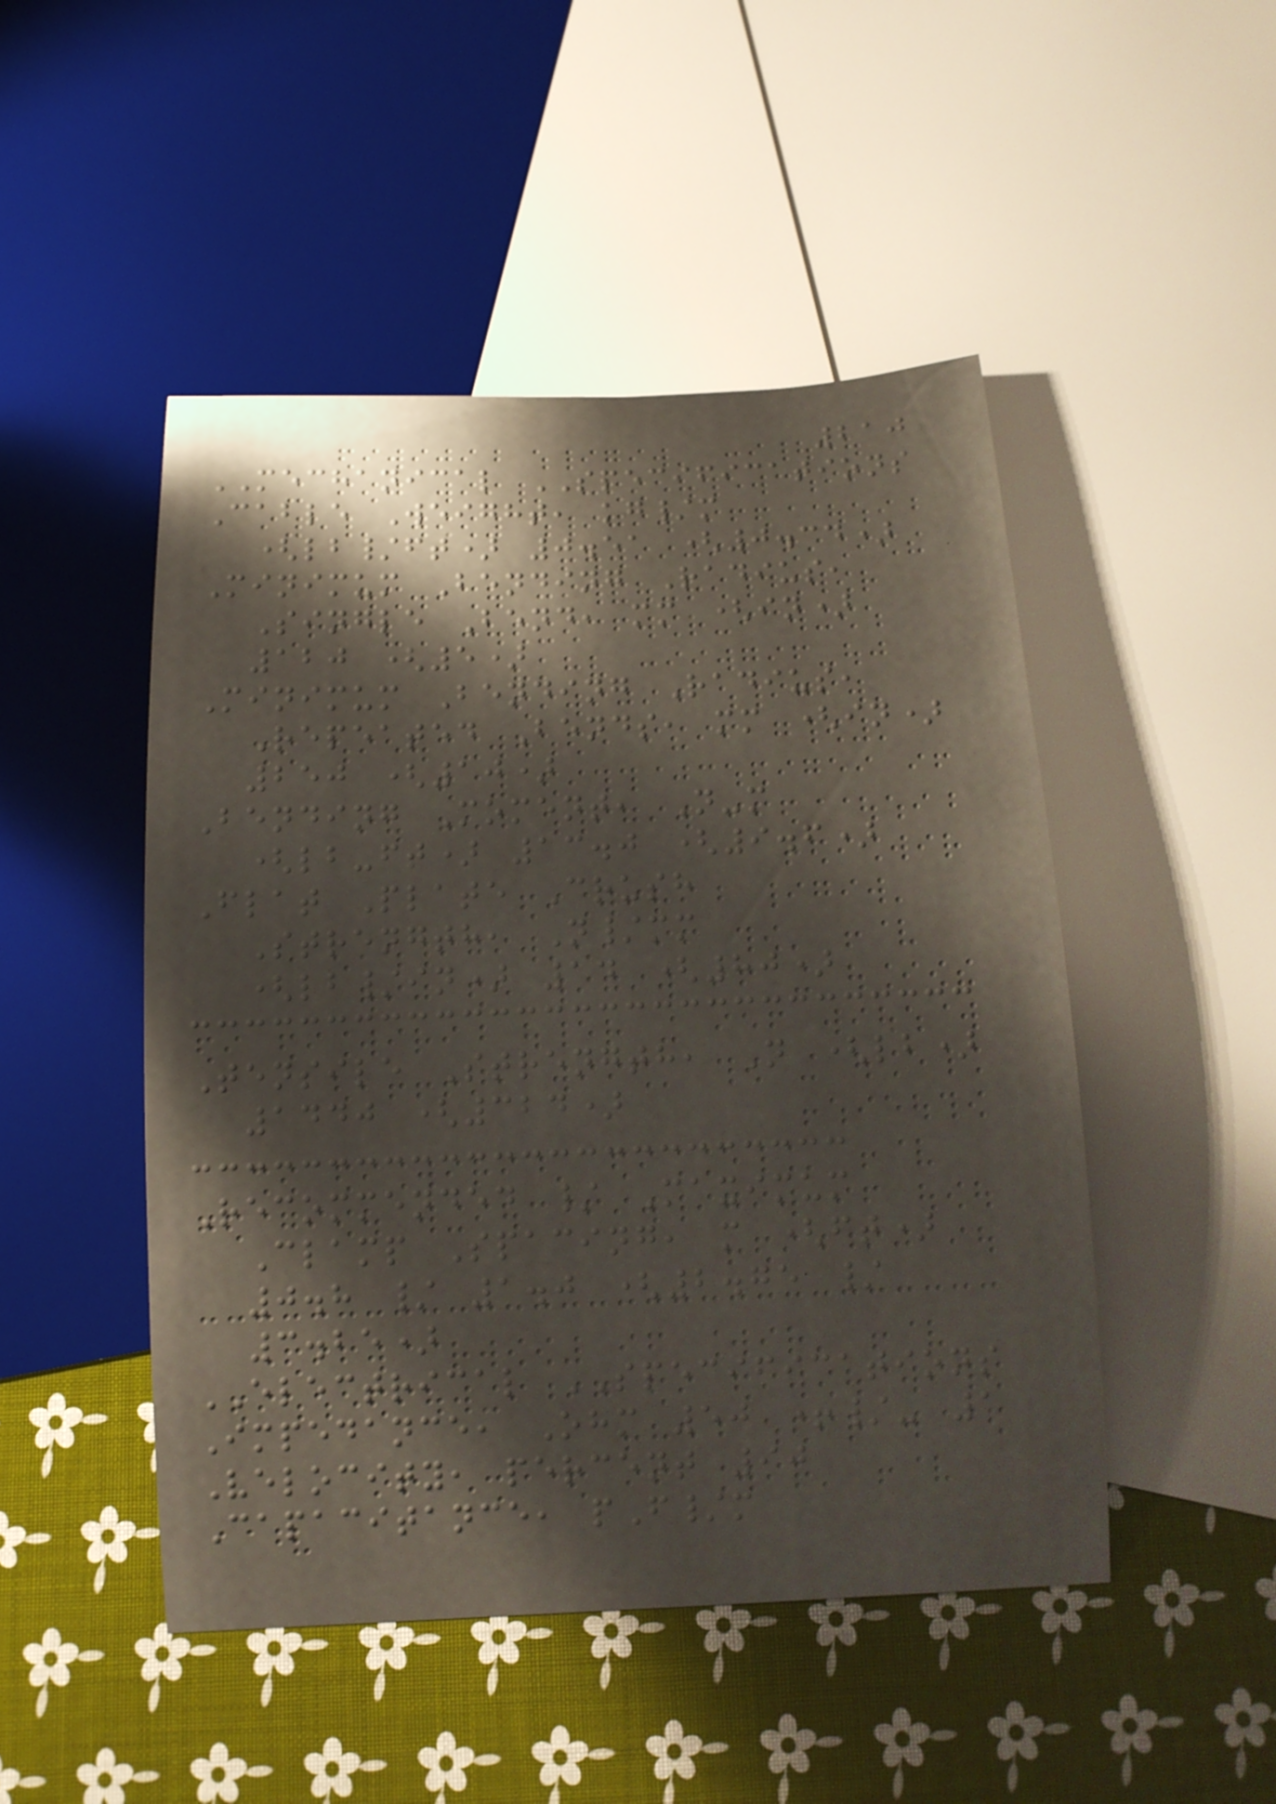210
MECHANICAL SPECIFICATIONS
Cable Weight, kg/m
(lb/ft) 0.51 (0.34)
Minimum Bending Radius,
Single Bend, mm (in)
120 (5)
Minimum Bending Radius,
Repeated Bends, mm (in)
250 (10)
Bending Moment, N-m
(lb-ft) 13.0 (9.6)
Flat Plate Crush
Strength, N/mm
(lb/in) 14 (80)
Tensile Strength, N (lb)
1440 (324)
Recommended / Maximum
Clamp Spacing, m (ft)
0.8 / 1.0 (2.75 /
3.25)
ELECTRICAL SPECIFICATIONS
Impedance, Ohm 50 +/- 1
Velocity, percent 90
Capacitance, pF/m
